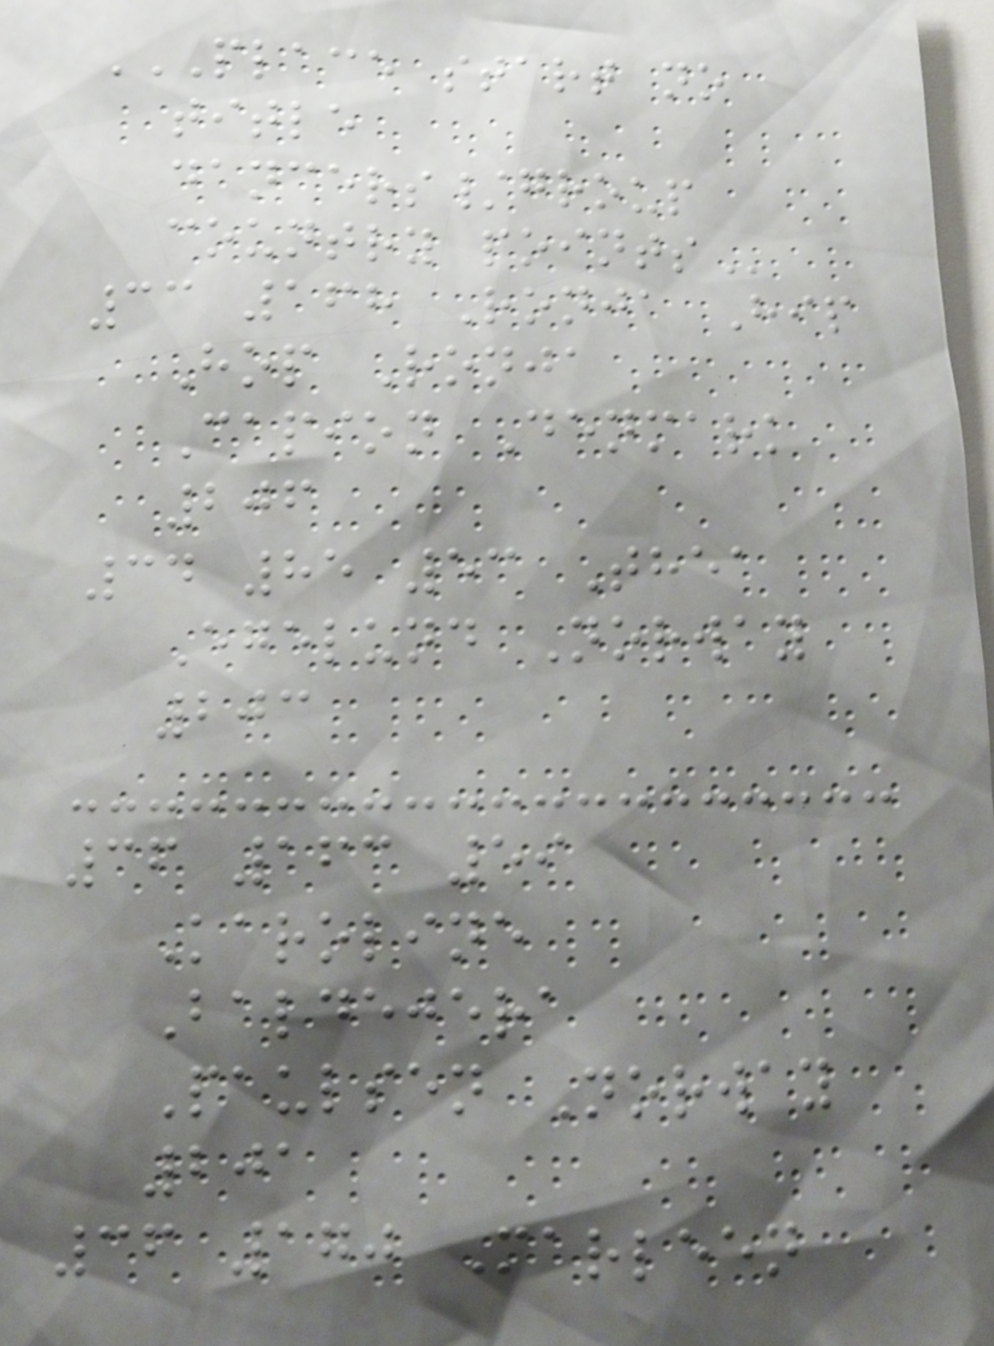PLACE START NO
TITLE
DANCERS/GROUP
COUNTRY POINTS
33 168 Ronja Hip
Hop Ronja
Capion Denmark
206
34 85 53 Thea
Egelund Norway
203
36 163 59
Karoline
Baldejera
Paulsen Norway
201
36 170 Marleen
